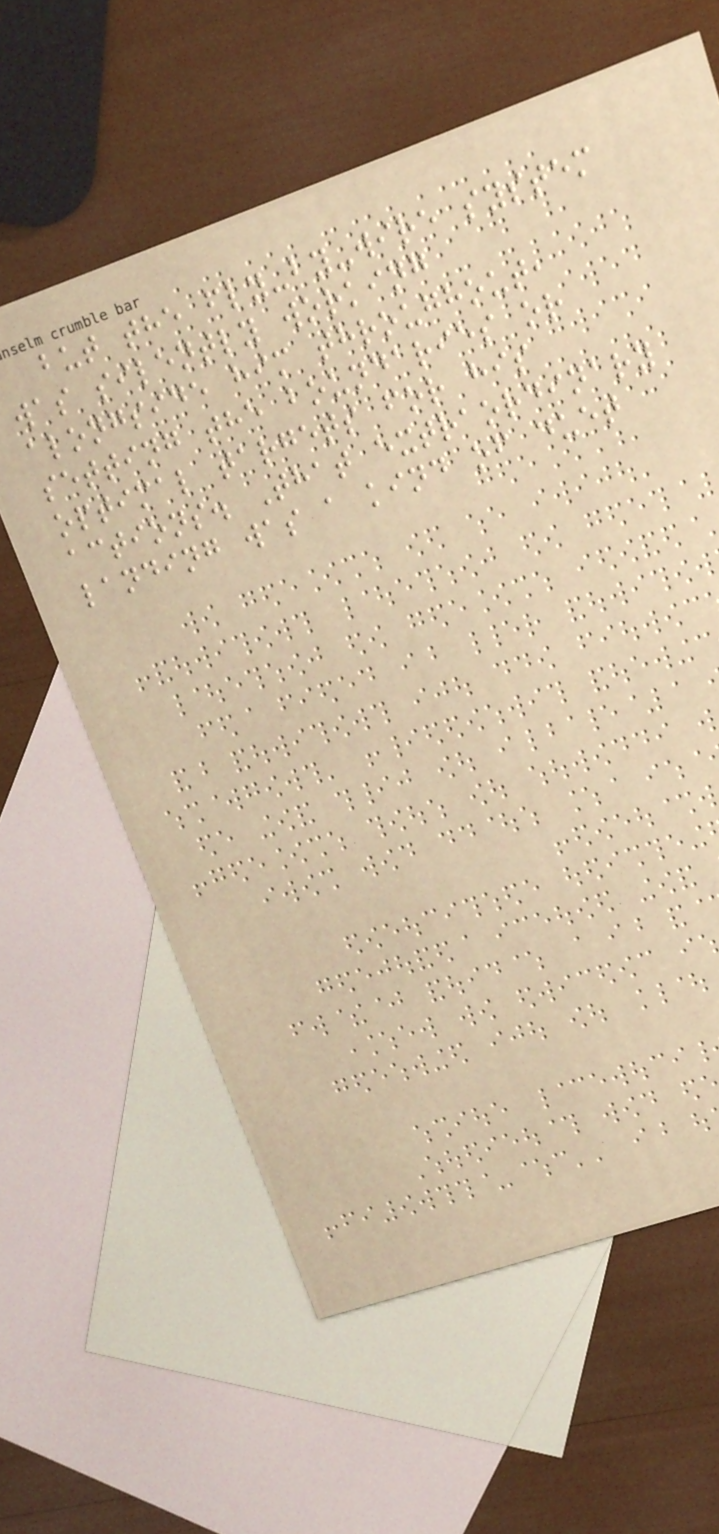but the fly-by-wire system
was silently working
alongside him throughout,
setting the boundaries or
optimal targets for his
actions. That extraordinary
landing was a kind of duet
